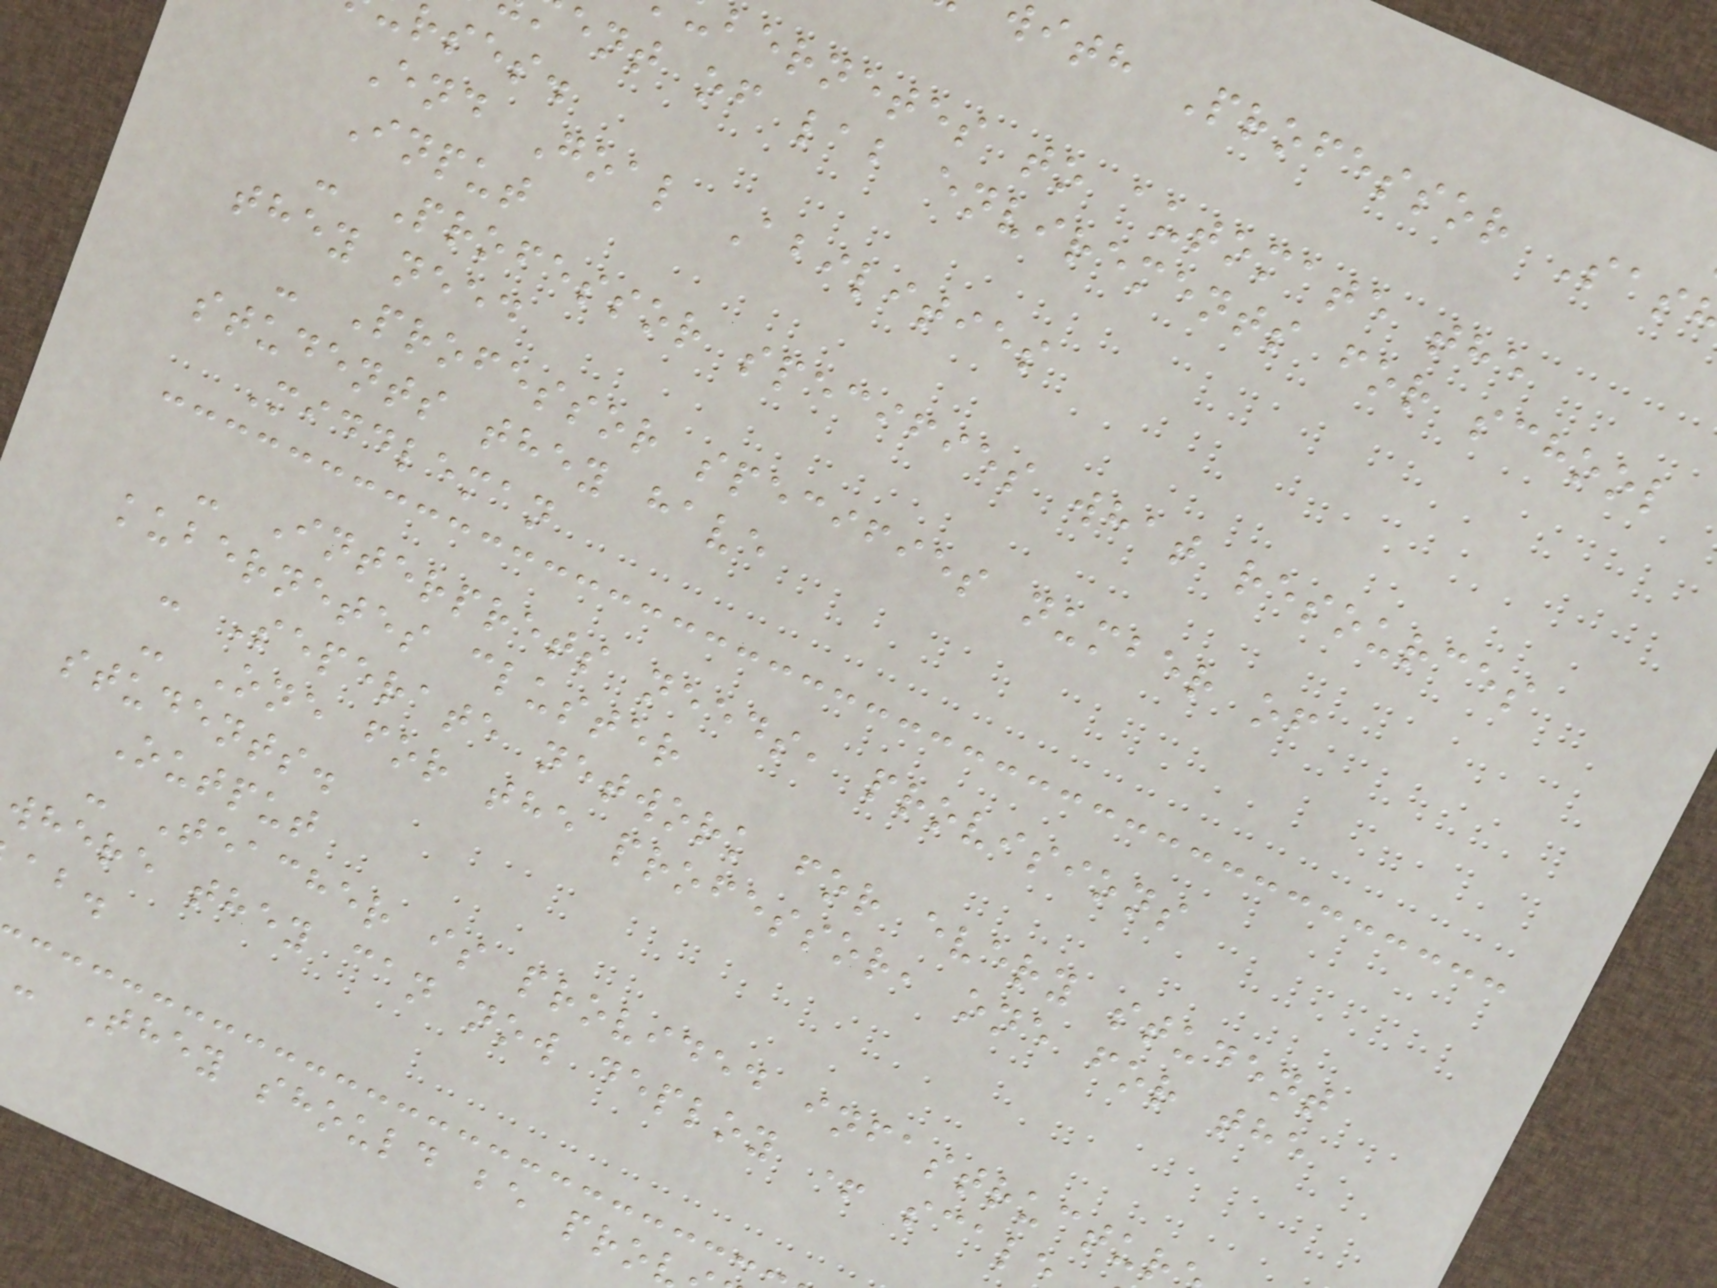ith Professor Sas
bernetes to automate the
ent of lab envirements for school
rses.
End Goal Abilities
Input
- Professor specifies what resources
they need
- Professor specifies number of
students they have
Middleman
- Interprets needs, provisions
kubernetes cluster
- Seperate network for every student
- One for the professor, one for the
students.
Output
- Teacher is provided infastructur
where they can now deploy + scal
- They should be pro
